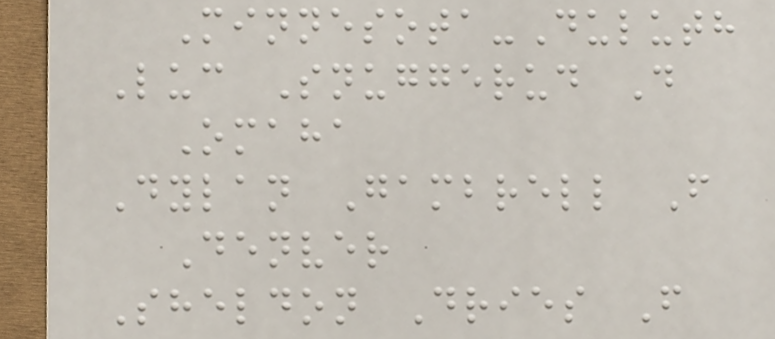Minnesota-Duluth
Luc Snuggerud D
Omaha
Dylan Gambrell F
Denver
Sheldon Dries F
